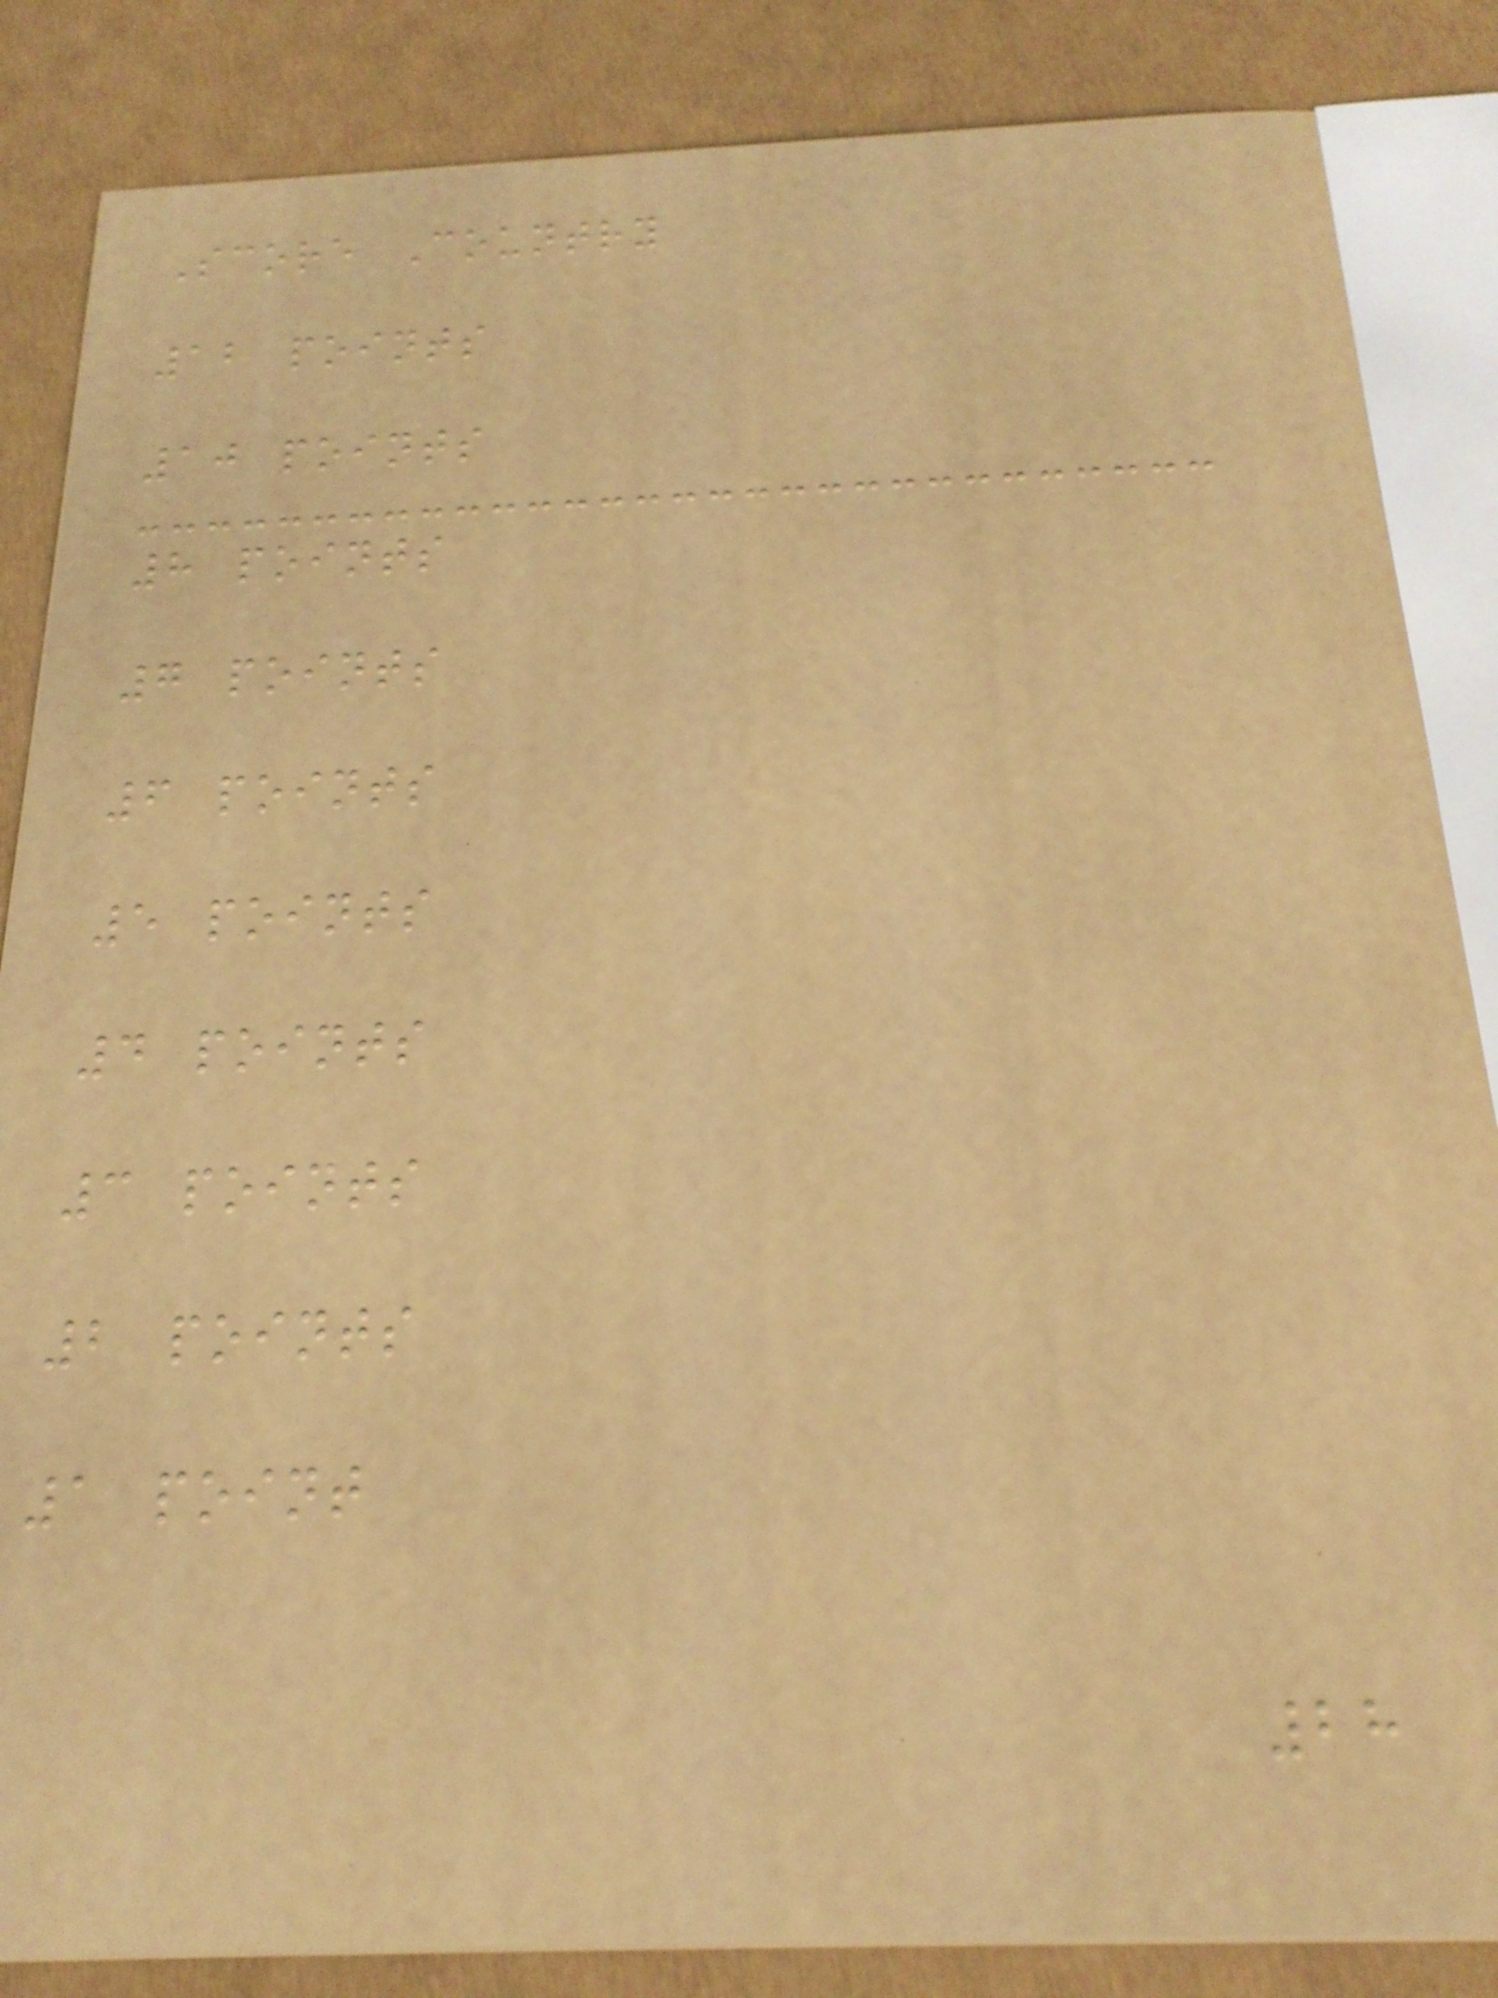Score Country
12 points
10 points
8 points
7 points
6 points
5 points
4 points
3 points
2 points
1 point
28
